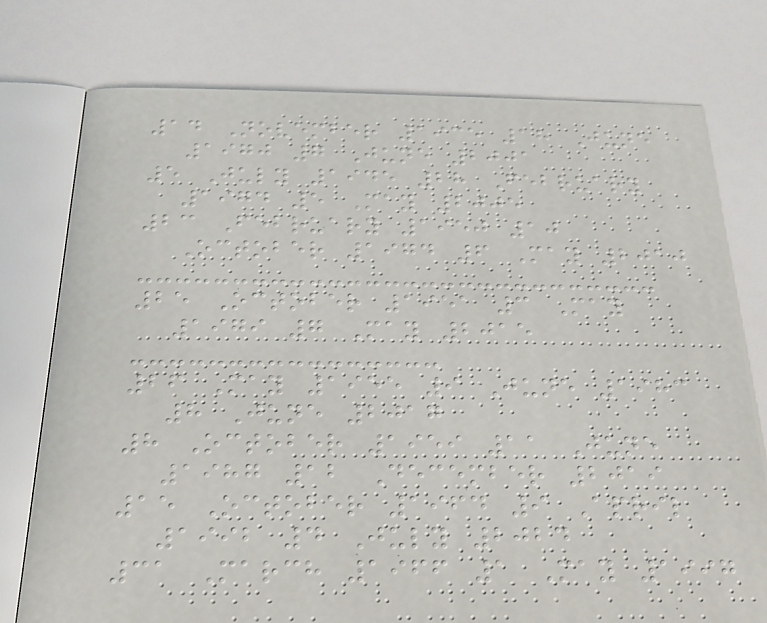14 November 1935 18 June
1970 7 June 2001
5 July 1945 28 February
1974 5 May 2005
23 February 1950 10
October 1974 6 May 2010
25 October 1951 3 May
1979 7 May 2015
26 May 1955 9 June 1983
8 June 2017
8 October 1959 11 June
1987 12 December 2019
15 October 1964 9 April
1992 4 July 2024
31 March 1966 1 May 1997
